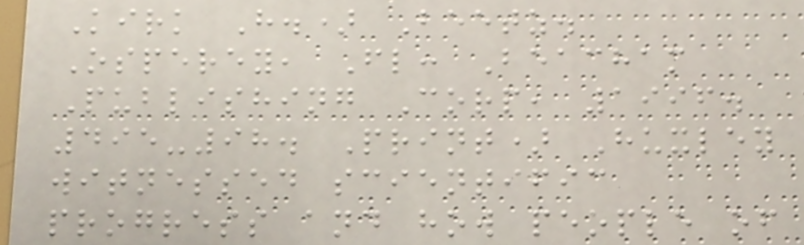Kirk H.) Beetz.
Osperey, Fl: Beacham
Publishing Corp, 1996.
495-98. Print) Huxley
witnessed scientific
progress and how people of
